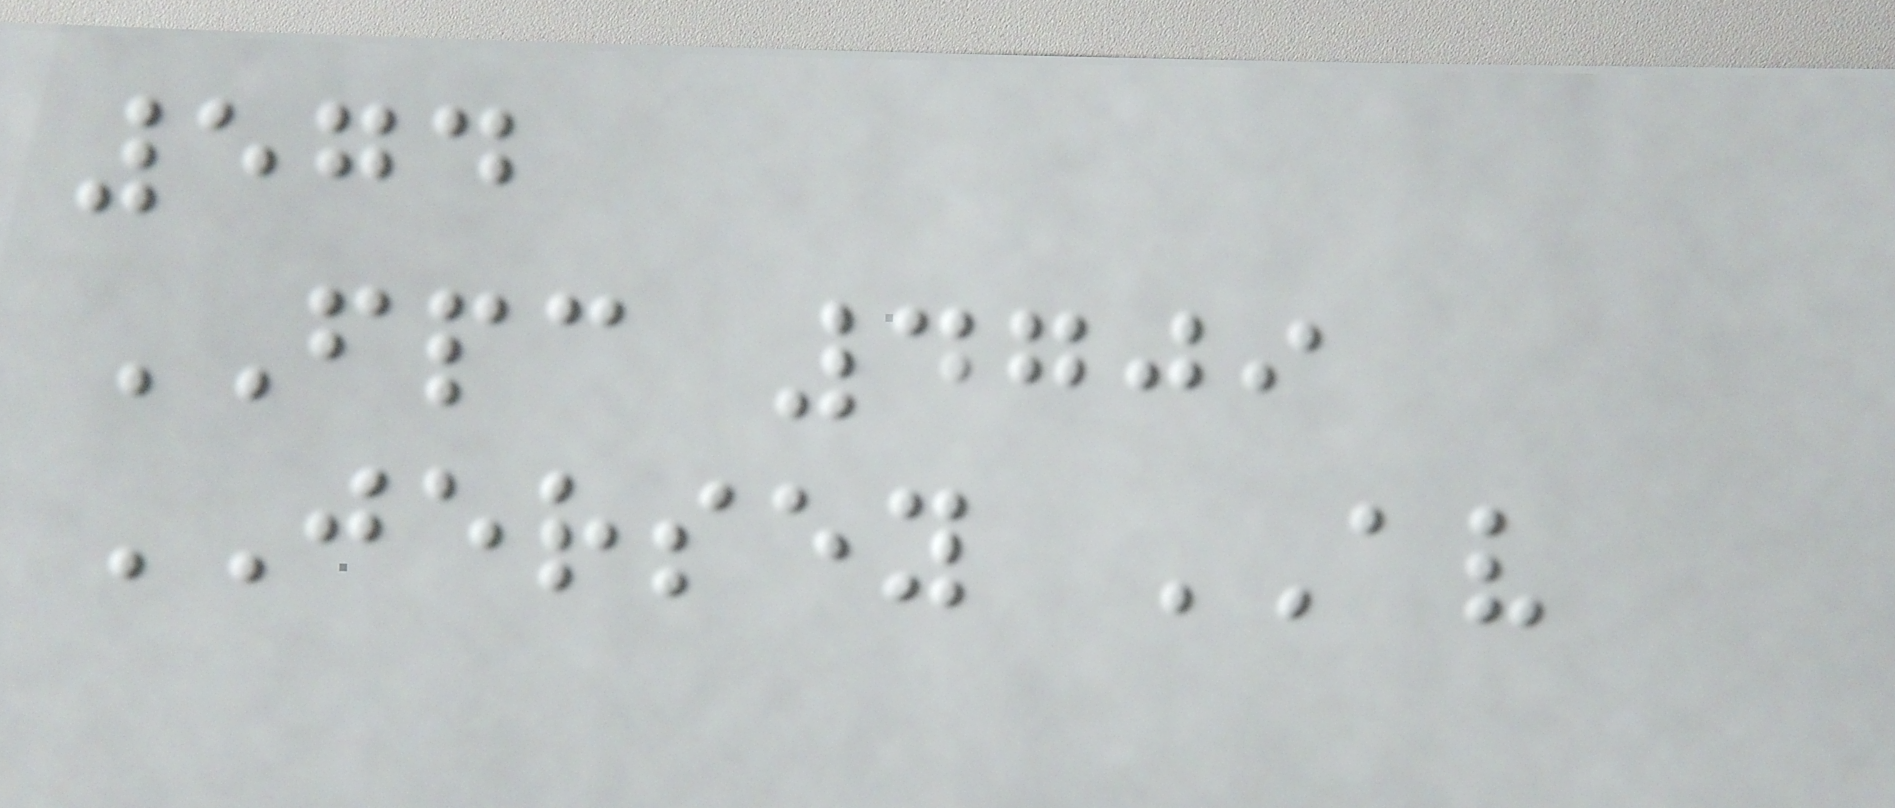574
FPC 4709
JERSEY AV
